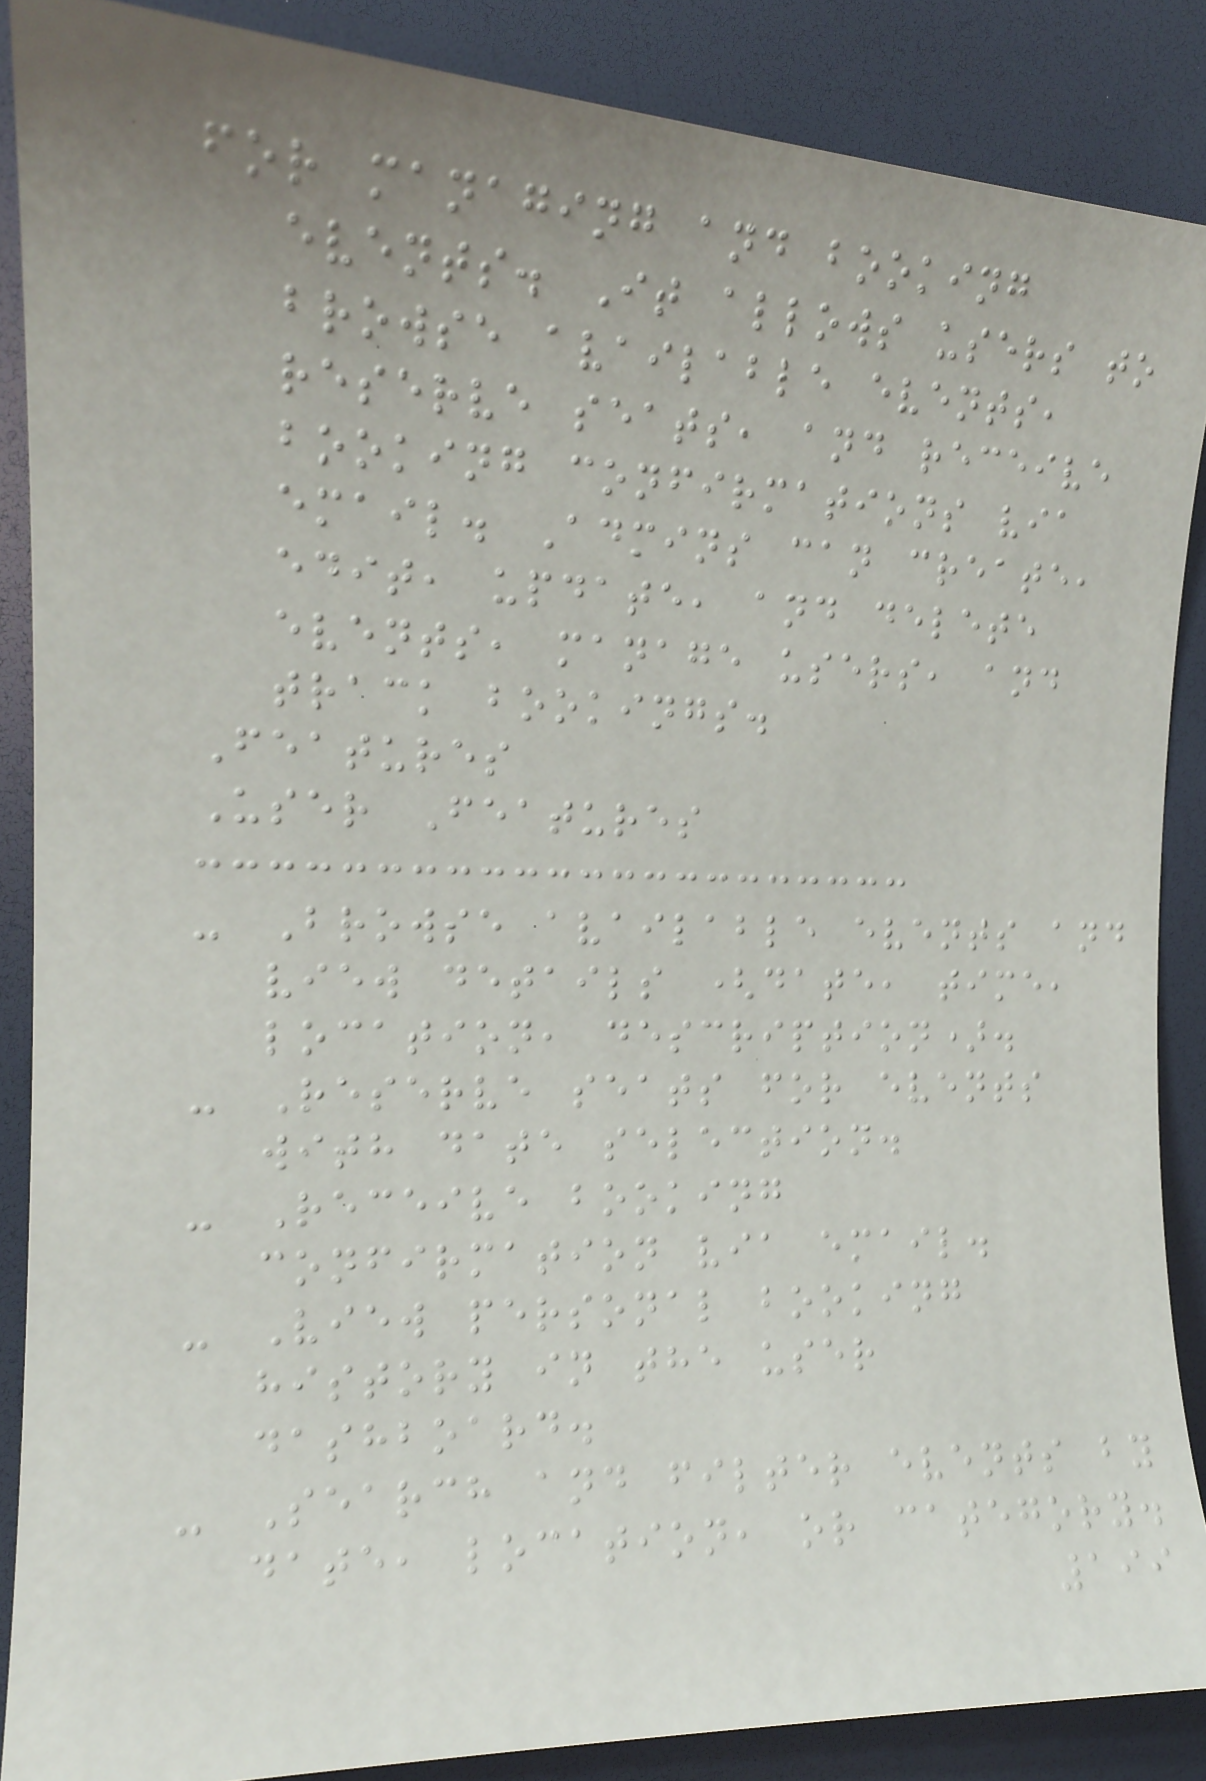for managing and booking
events. It allows users to
browse available events,
reserve seats, and receive
booking confirmations via
email. Admins can create,
edit, update, and delete
events, manage users, and
track bookings.
Features
User Features
- Browse available events and
view details (date, time,
location, description).
- Reserve seats for events
with date selection.
- Receive booking
confirmation via email.
- View personal booking
history in the user
dashboard.
- Search and filter events by
date, location, or category.
199
